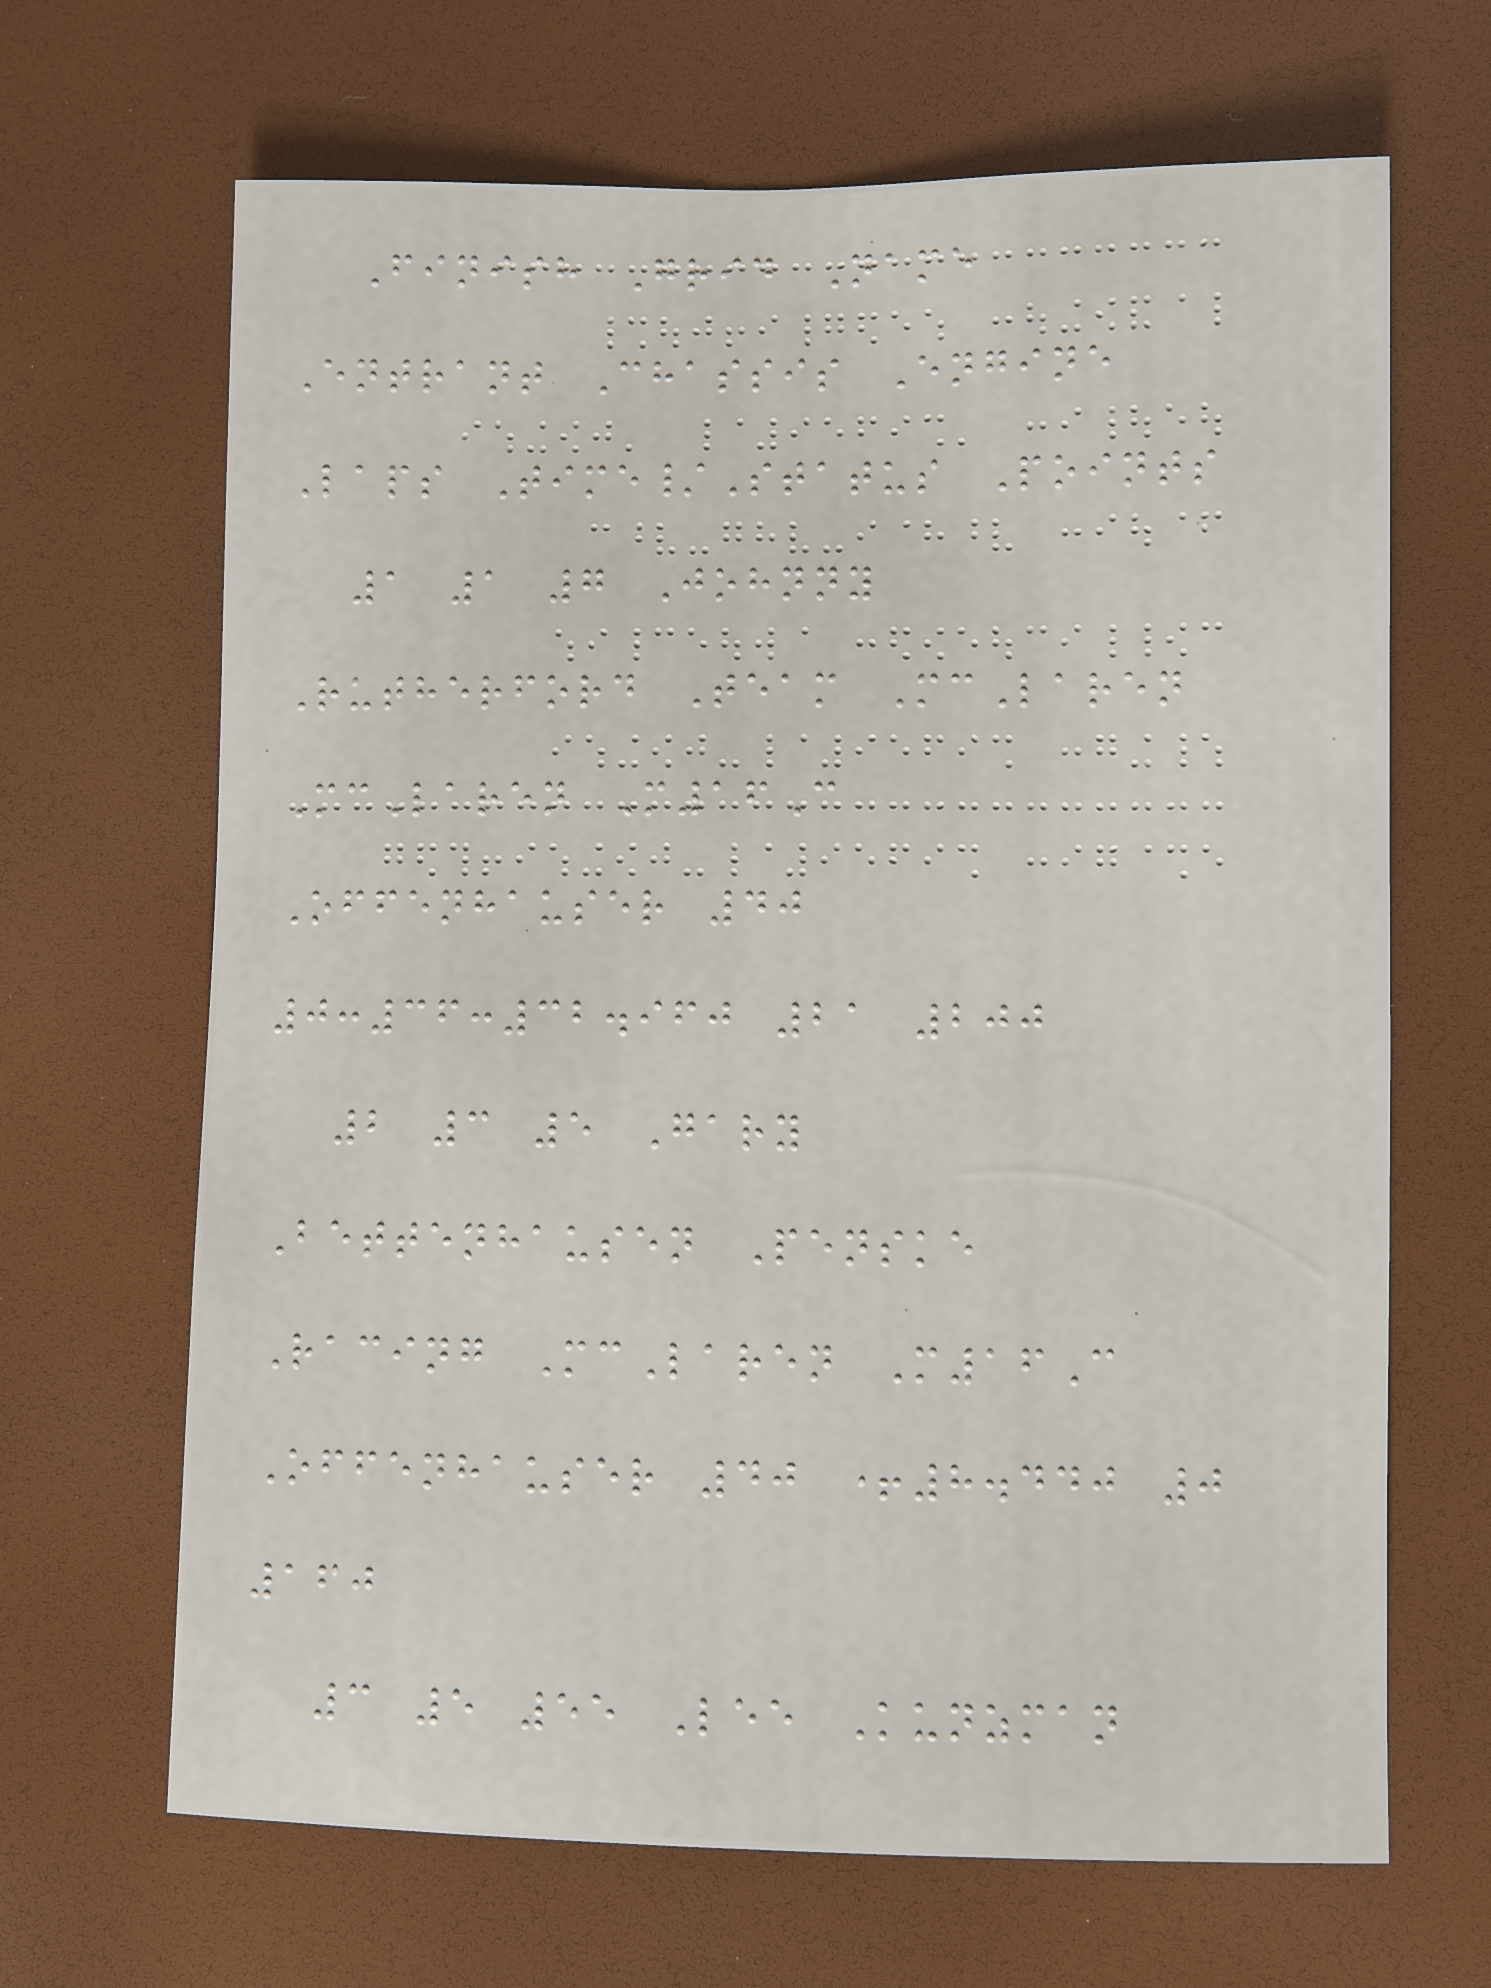Finish Grid Name
Entrant Chassis Engine
Laps Time/Status Points
1 1 7 Johnny
Rutherford Team McLaren
McLaren M16C
Offenhauser 40
0:36:32.960 21 200
2 3 5 Gary
Bettenhausen Penske
Racing McLaren M16C
Offenhauser 40 +8.440 0
160
3 5 55 Lee Kunzman
